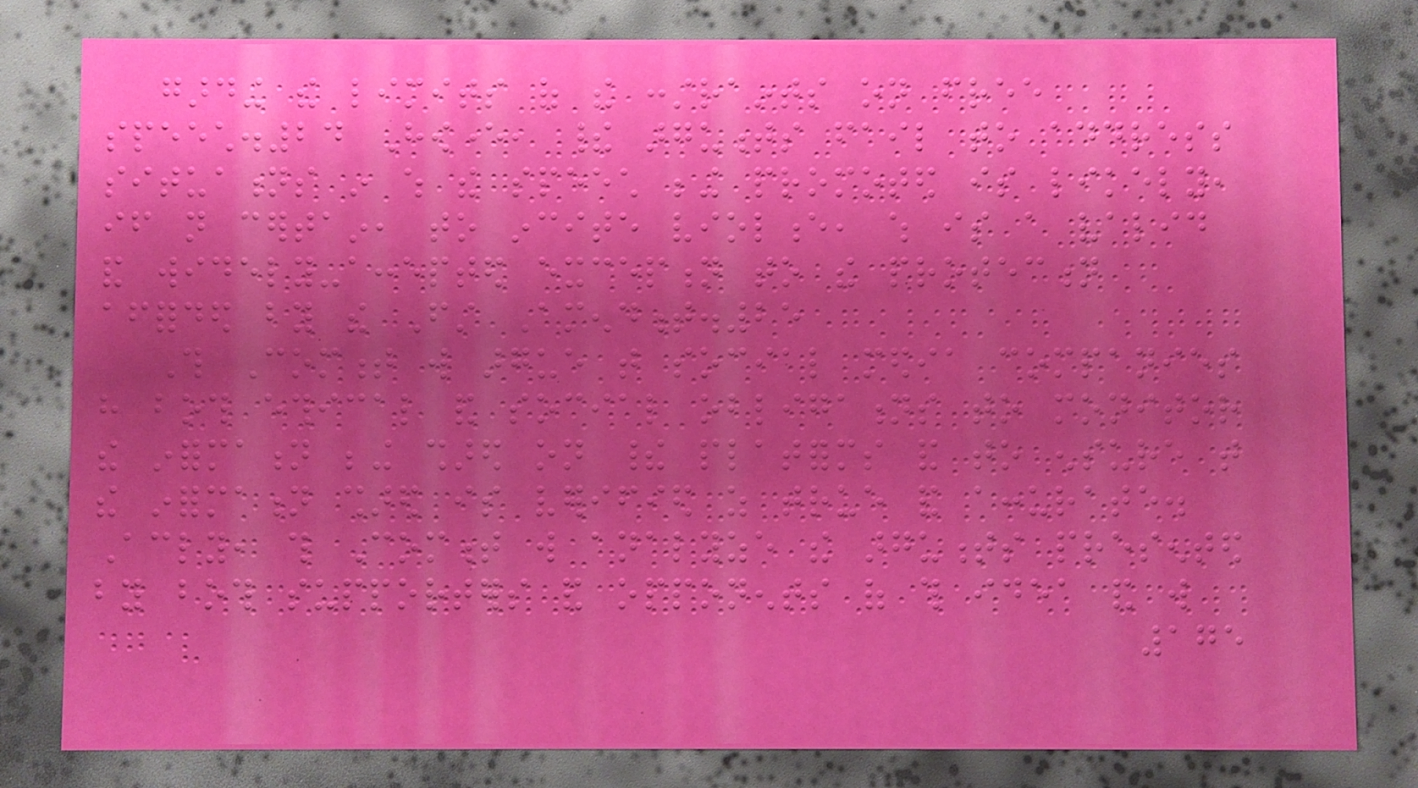garding the limits of the constraints on free
speech.24 However, their arguments fail to address
situations in which the speech being promoted is likely,
if not certain, to incite violence, which is a valid
and widely-accepted exception to the protection
afforded by the First Amendment.25
This Comment will argue that social media companies
have both ethical and social obligations to monitor
the information being shared on their platforms and to ensure that
the information shared is verified as true and accurate.
Accordingly, this Comment will analyze the arguments presented
by both supporters and opponents of this idea and will
175
